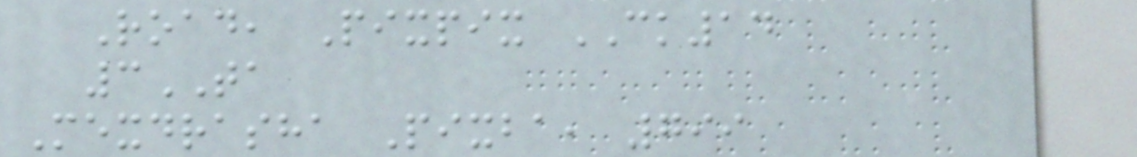Road, Pixpix CK14
3TA
Mexdrasha Pixba, 799
